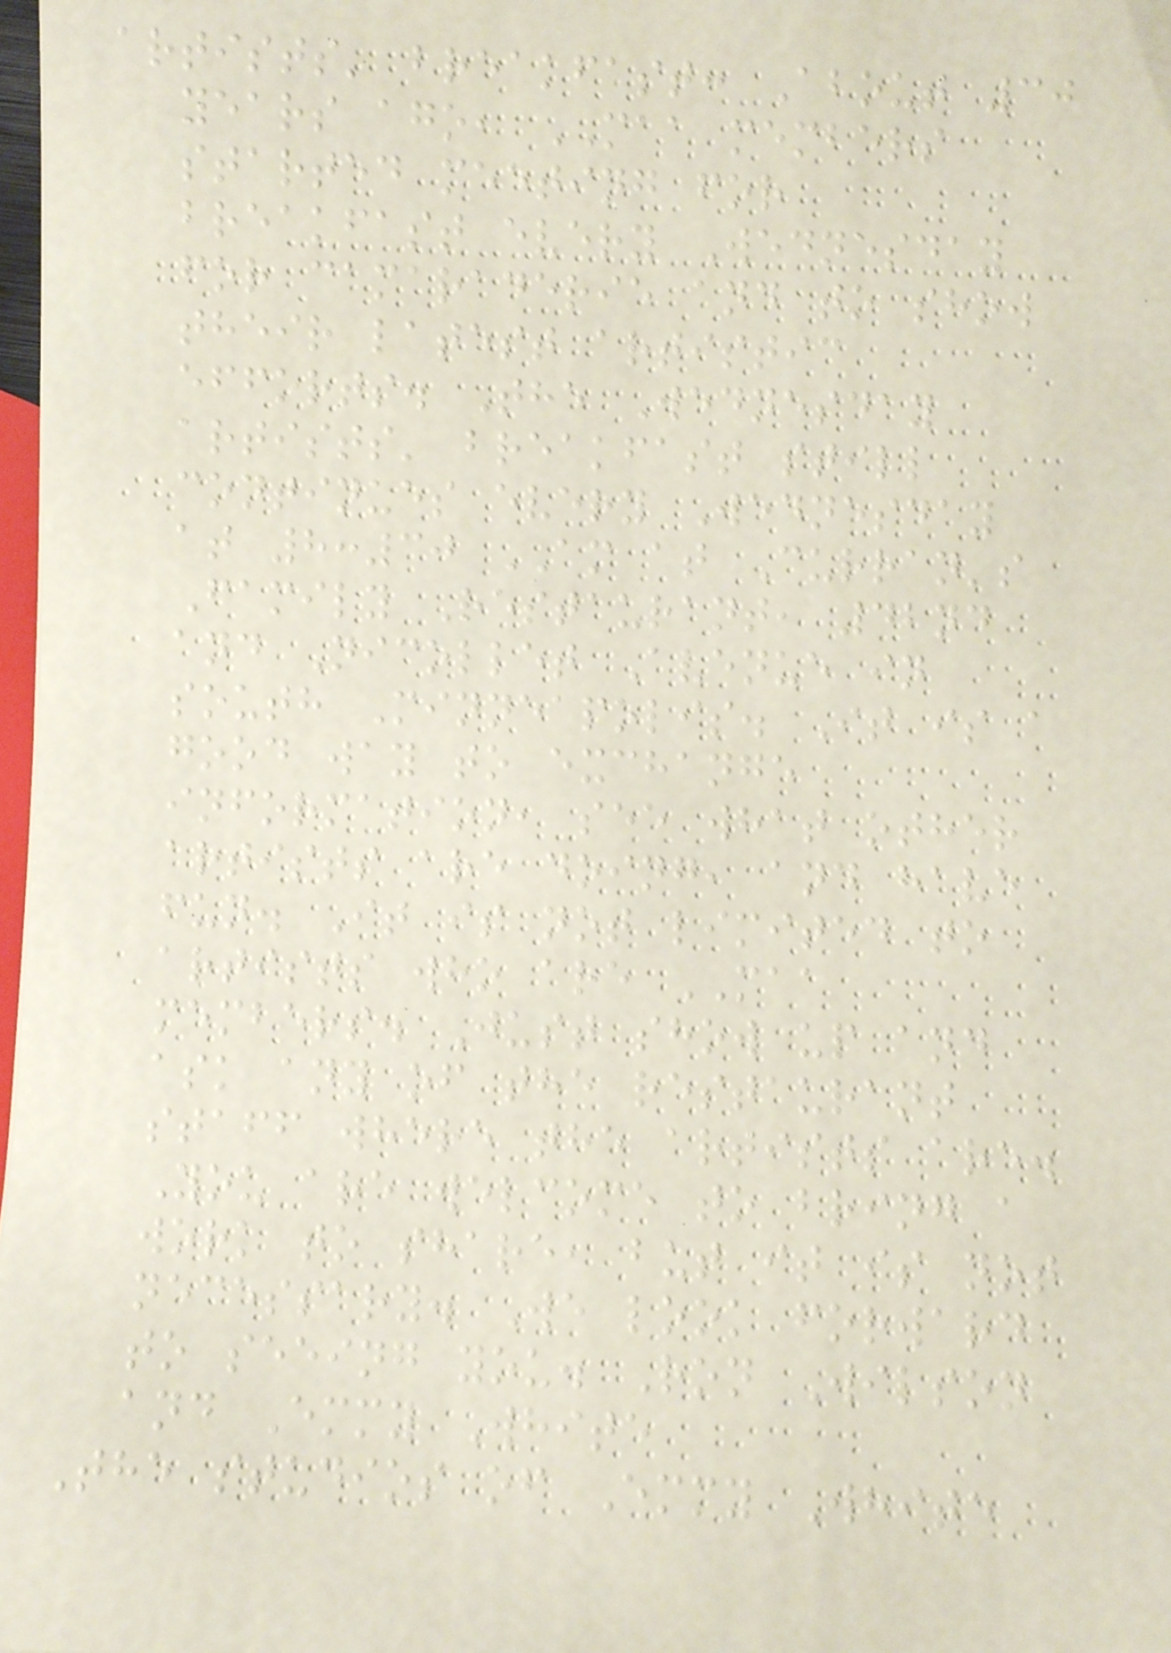artists' breakfast: About 30
years ago, MAA members
started meeting for
breakfast every Wednesday
for camaraderie and to show
their latest artistic
efforts. The Wednesday
artists' breakfast still
continues every Wednesday
at 8:30 AM at Curran's
Family Restaurant, 42nd
and Nicollet Avenue in
south Minneapolis. It is a
good way to exchange
information, see what other
artists are doing, and have
fun. It is not limited to
artists who are MAA
members. Just show up and
ask any of the restaurant
staff where the artists are.
You are welcome to bring a
work to share, but it is not
necessary. We look forward
to seeing you. Ron Wilson
and Emmy White
The studios of Emmy White
